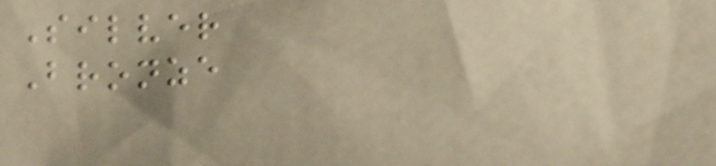Silver
Bronze
